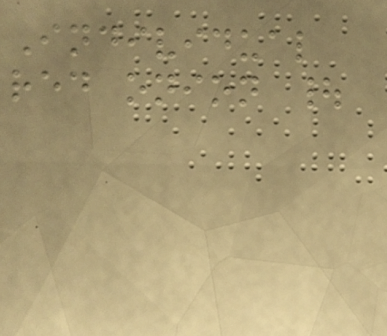Individual
red onion |
